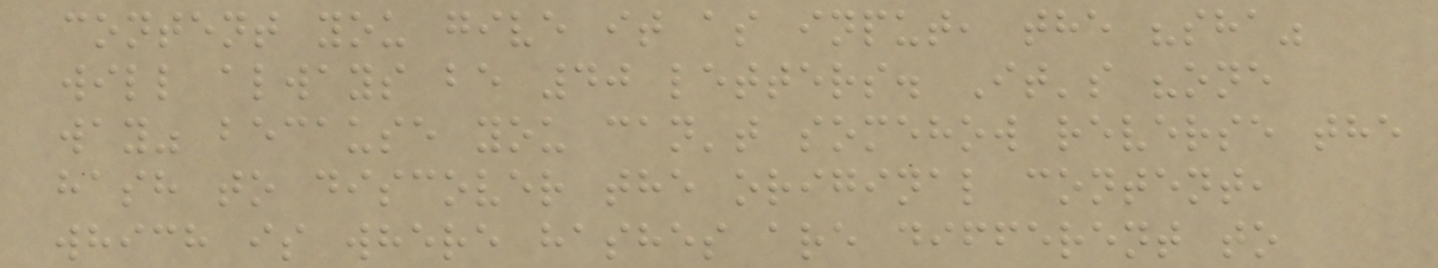content you give it as input, the "sha"
will always be 40 letters. It's "one
way" because you can't somehow reverse the
hash to discover the original content,
which is where hashes are different to
